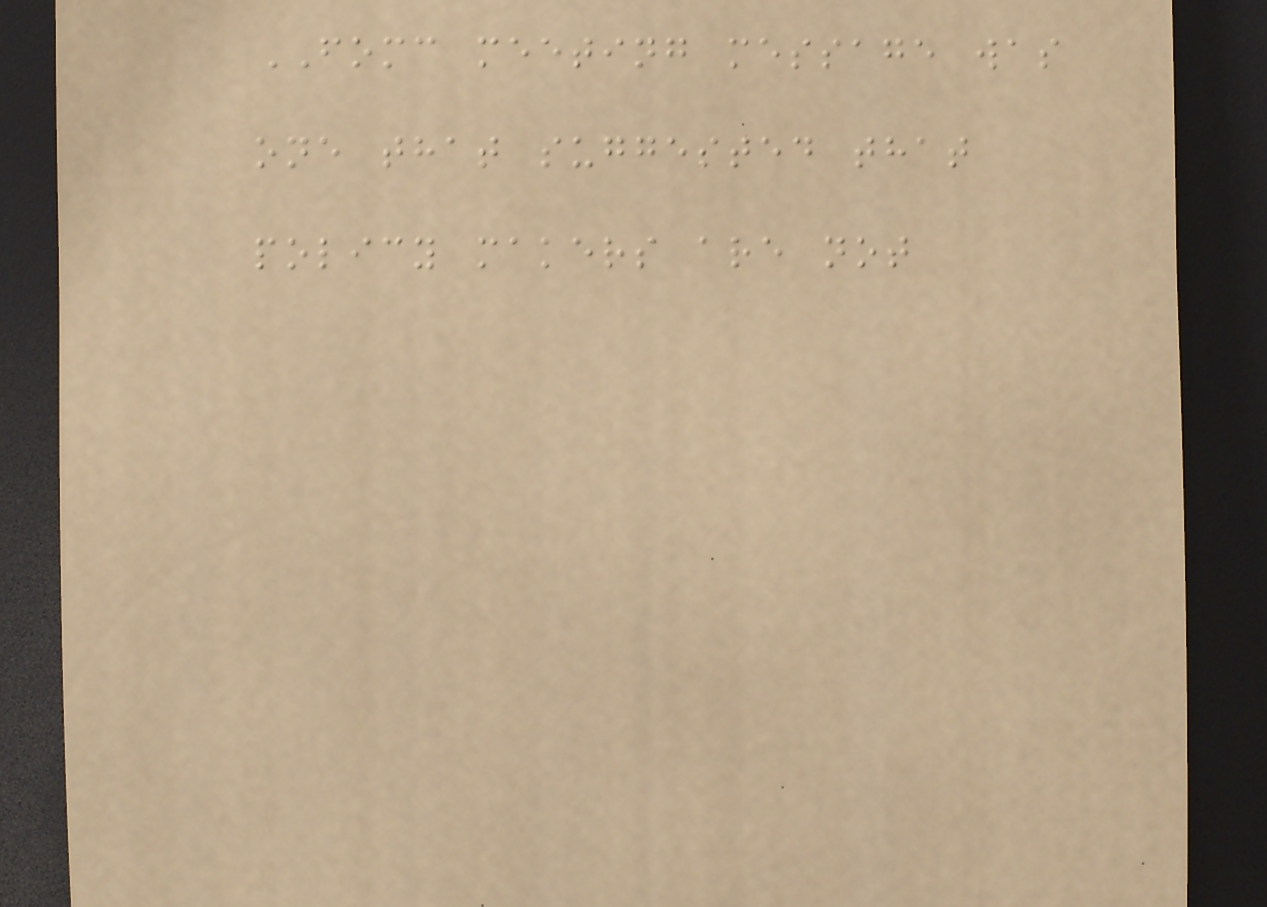FOMC meeting message was
one that suggested that
policy makers are not
